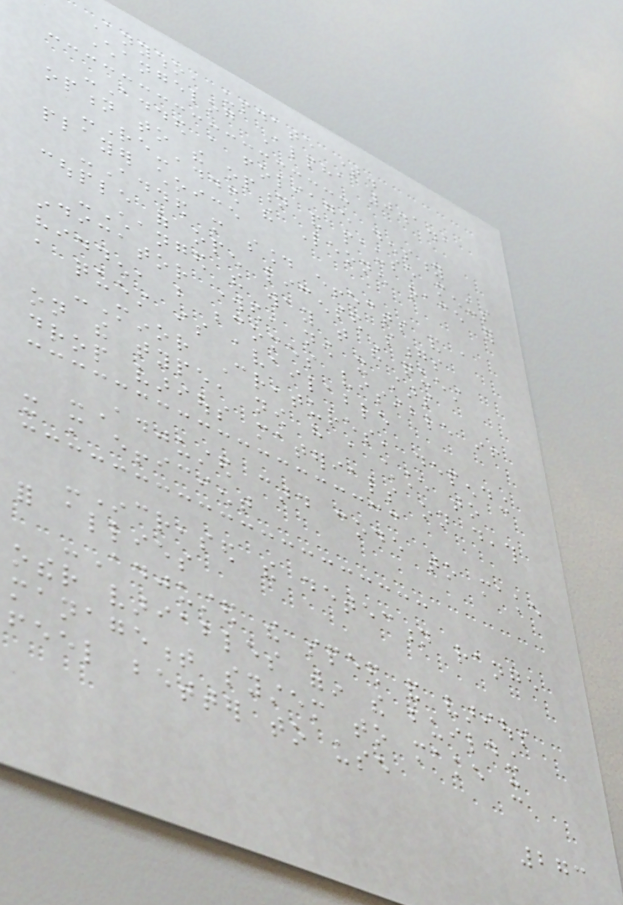Anywho, update time.
Changelog Alpha 0.1.2
-Added a foliage density
option to the option and pause menus
-Re-added the Leonen race for
player choice
-Added more sound effects and a
couple of open licensed songs
-Changed the way that the quest
indicator worked, now it stars
hidden, but becomes visible if
a quest is available
-Minor Creatures, depending
on the type, now have a chance to
drop various materials on death
-Adjusted card code to make
it more efficient
-Increased the detection range
for allies
-Adjusted the speed and various
other variables within the building
management system to make it
feel better to use
273
